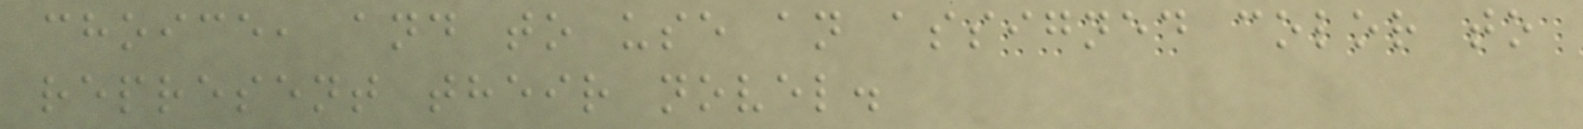choice, and to use an assigned color to
represent their novel.
